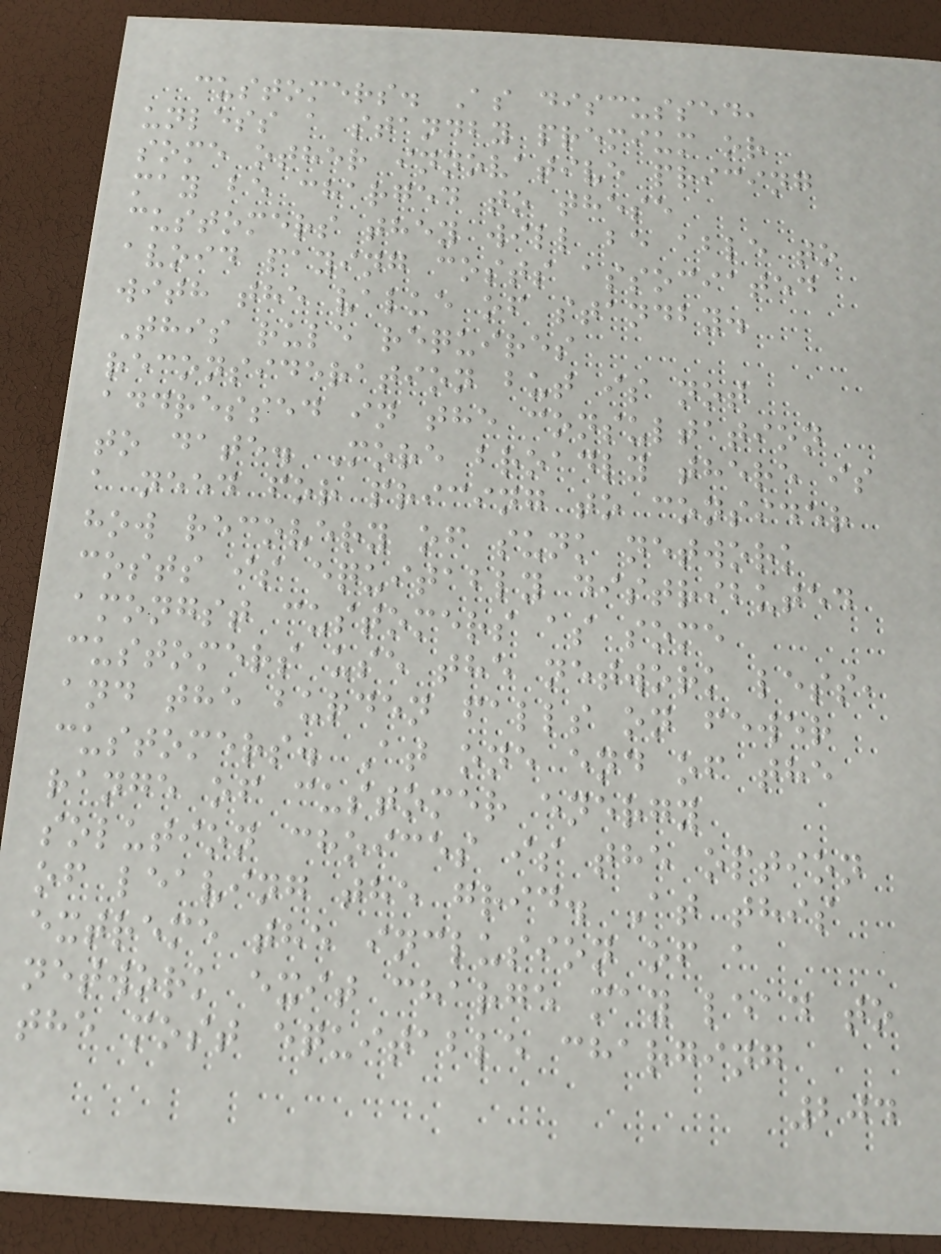customers. As discussed,
unless a standby premium or
some other innovative pricing
may be charged to these
customers they will be able to
avoid paying costs associated
with the value of standby.
This rule requires
reconsideration but is not
addressed in the consultation
to date. More broadly there is
a need for pricing to consider
how recovery of sunk network
costs is equitably distributed
amongst customers as some
customers use the network less,
and the burden falls on fewer
customers. At one end of the
range of customer energy
solution choices is the option
of leaving the grid. At this
extreme the inclusion of a
network exit charge may lead to
the most equitable charging
204
